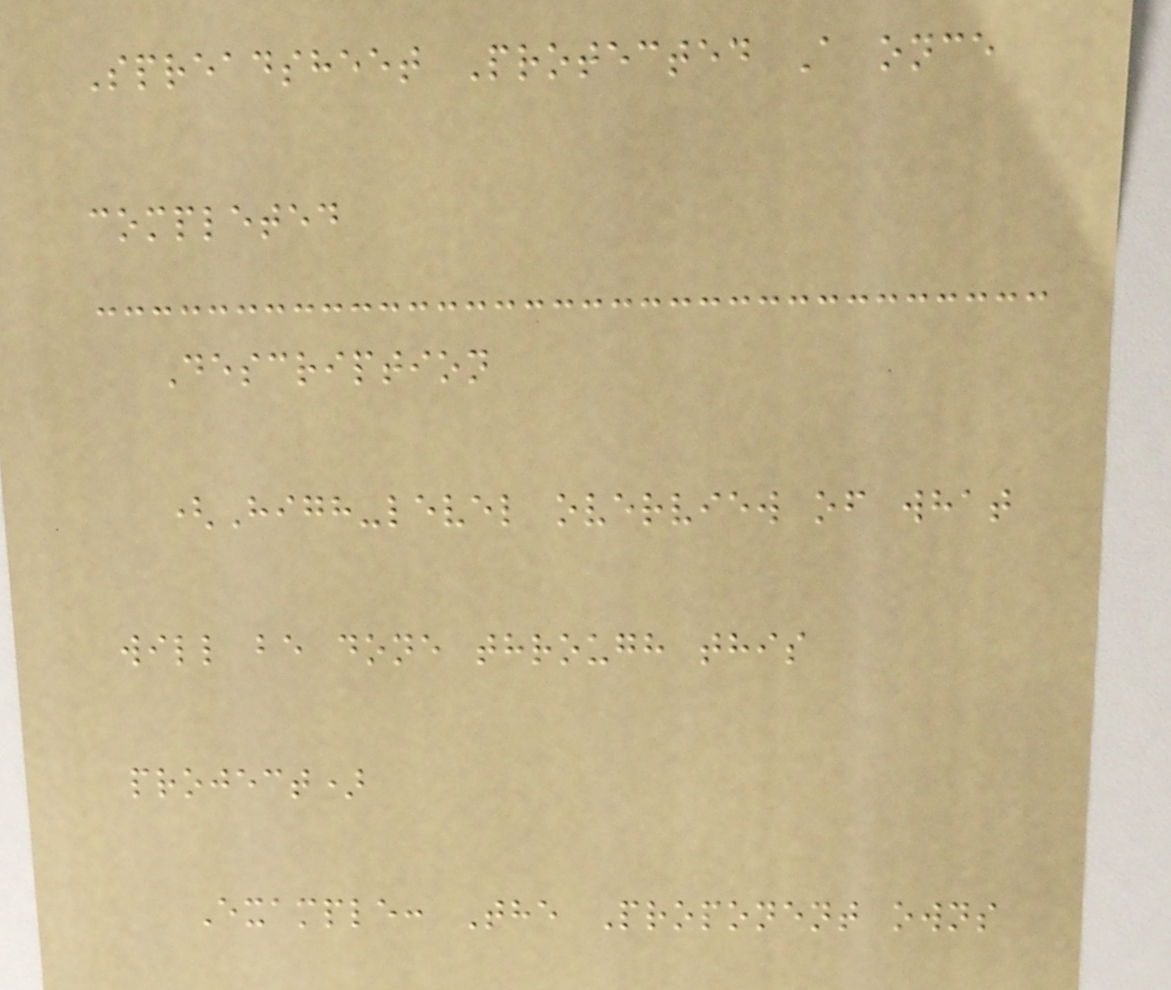Spreadsheet Protected A once
completed
Description
(High-level overview of what
will be done through this
project)
Example: The Proponent owns
